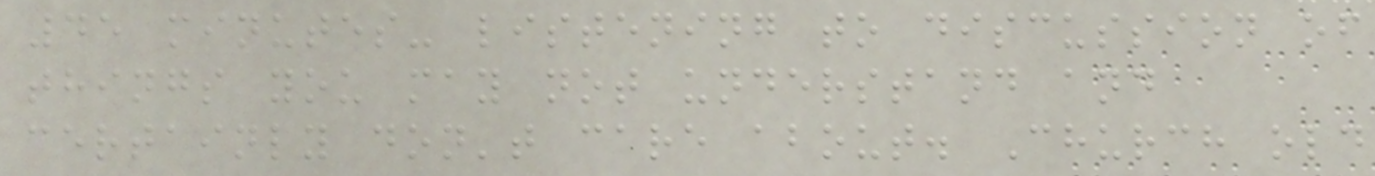45 minutes- listening to discussion of
things you may not understand and
certainly don't care about. Church old
